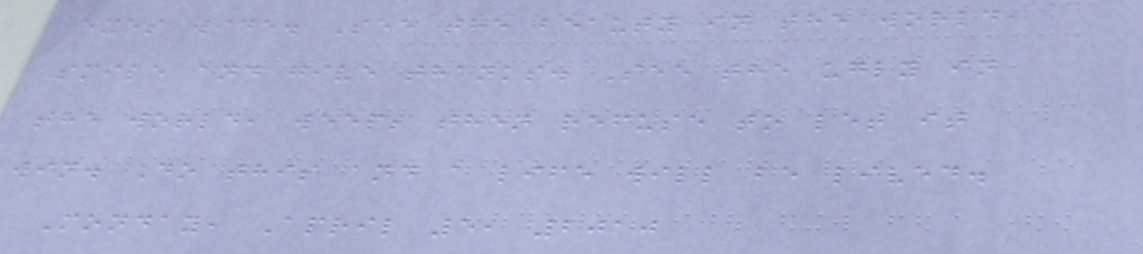eyes wide. See the beauty in the world,
smile and give thanks. See the ugly in
the world, weep; then refuse to let it
win. Do this and a life will be lived.
Monday, April 5, 2010
